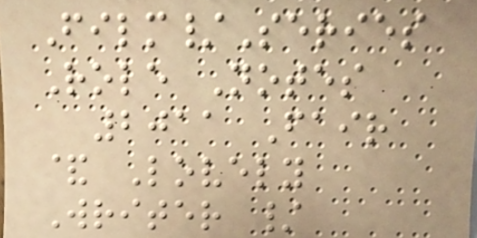Film/Series
Role Notes
2011 Fair
& Lovely
Writer /
